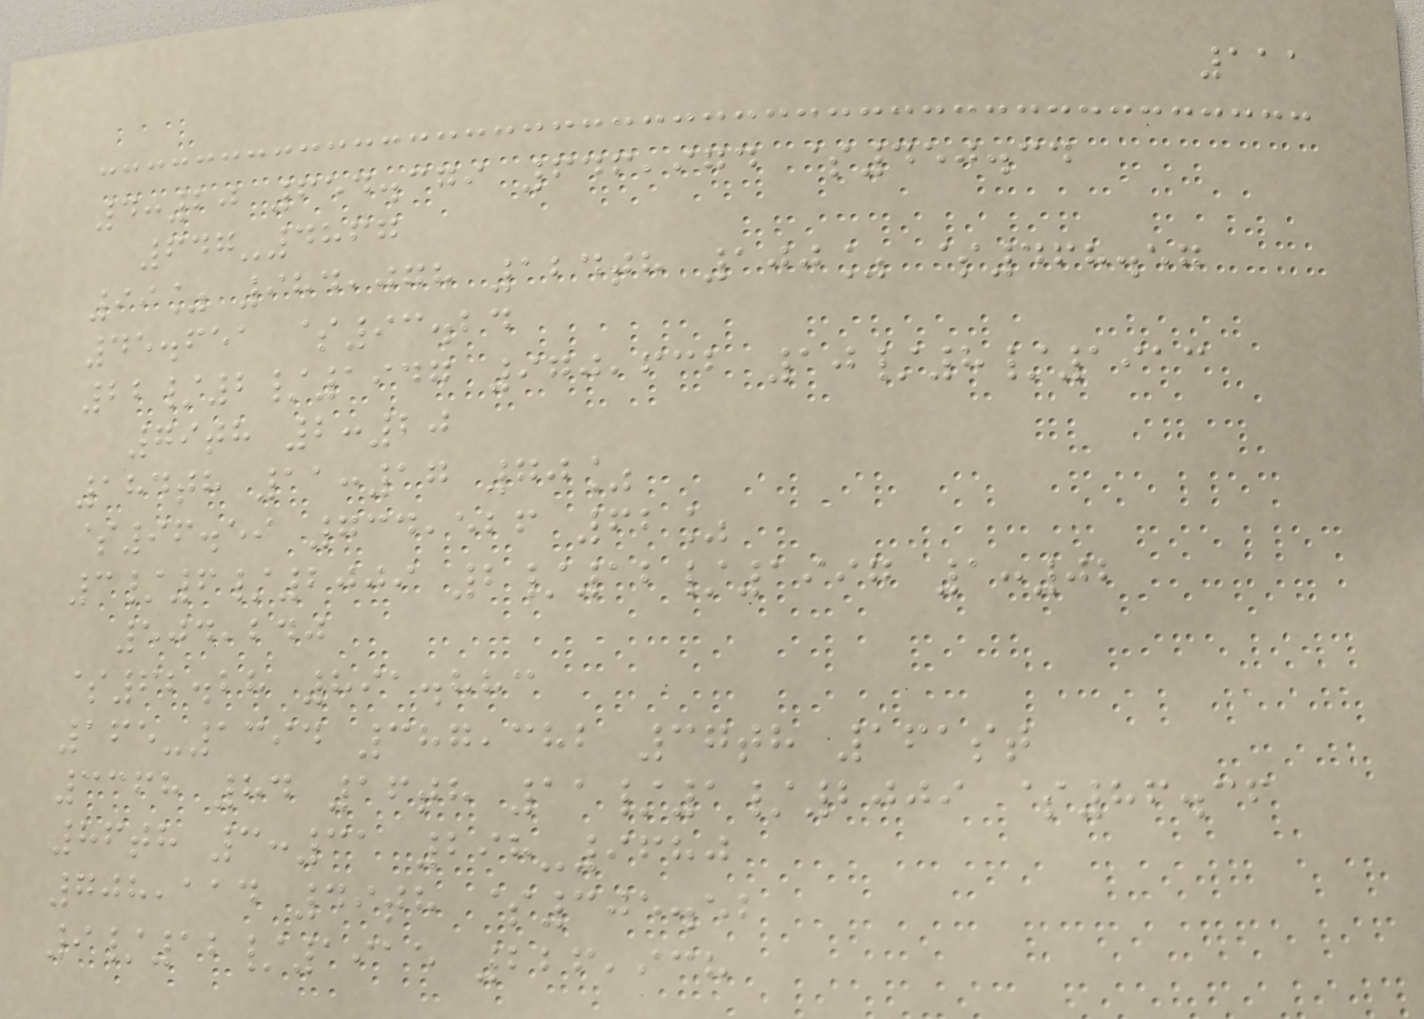111
4:20 654.379 646,974 $450.34
647-4867
99% 984,078 124th 100% $468.57
45.651 $93.24
22/2/1947 970,632 10/8/1913
79th 2:20
184th 11:17 70%
$96.59 734,526 62%
3/6/2009 2/12/1997 1:02
504,240
$62.28 891.883
165-1394 387,382 37th 161st
3368 84 16th 11/1/2009 $86.36
86th 3:31 298-9680
708,114 49th $305.52
9/12/1915 226,938
